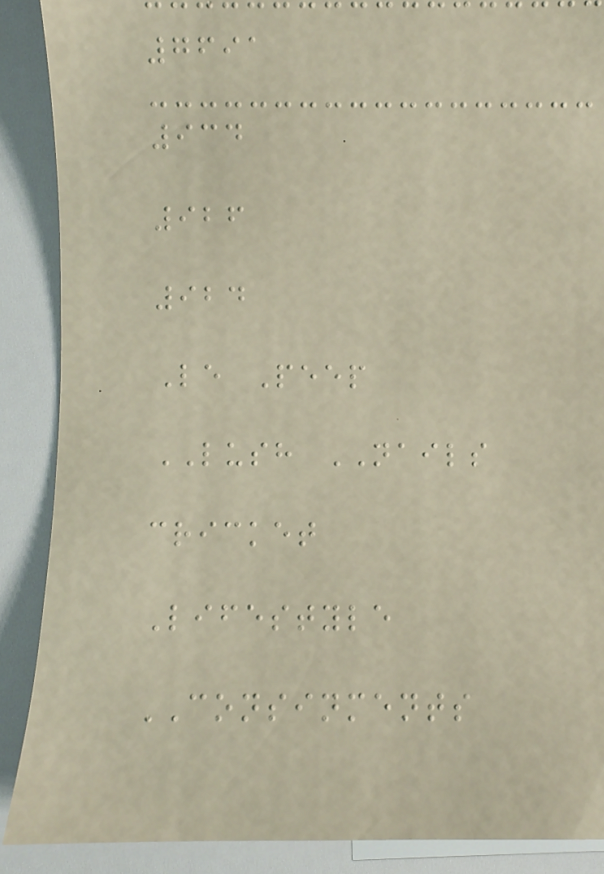7691
934
926
924
Le Peep
LUSH NAILS
cricket
Lifestyle
CONSINMENTS
